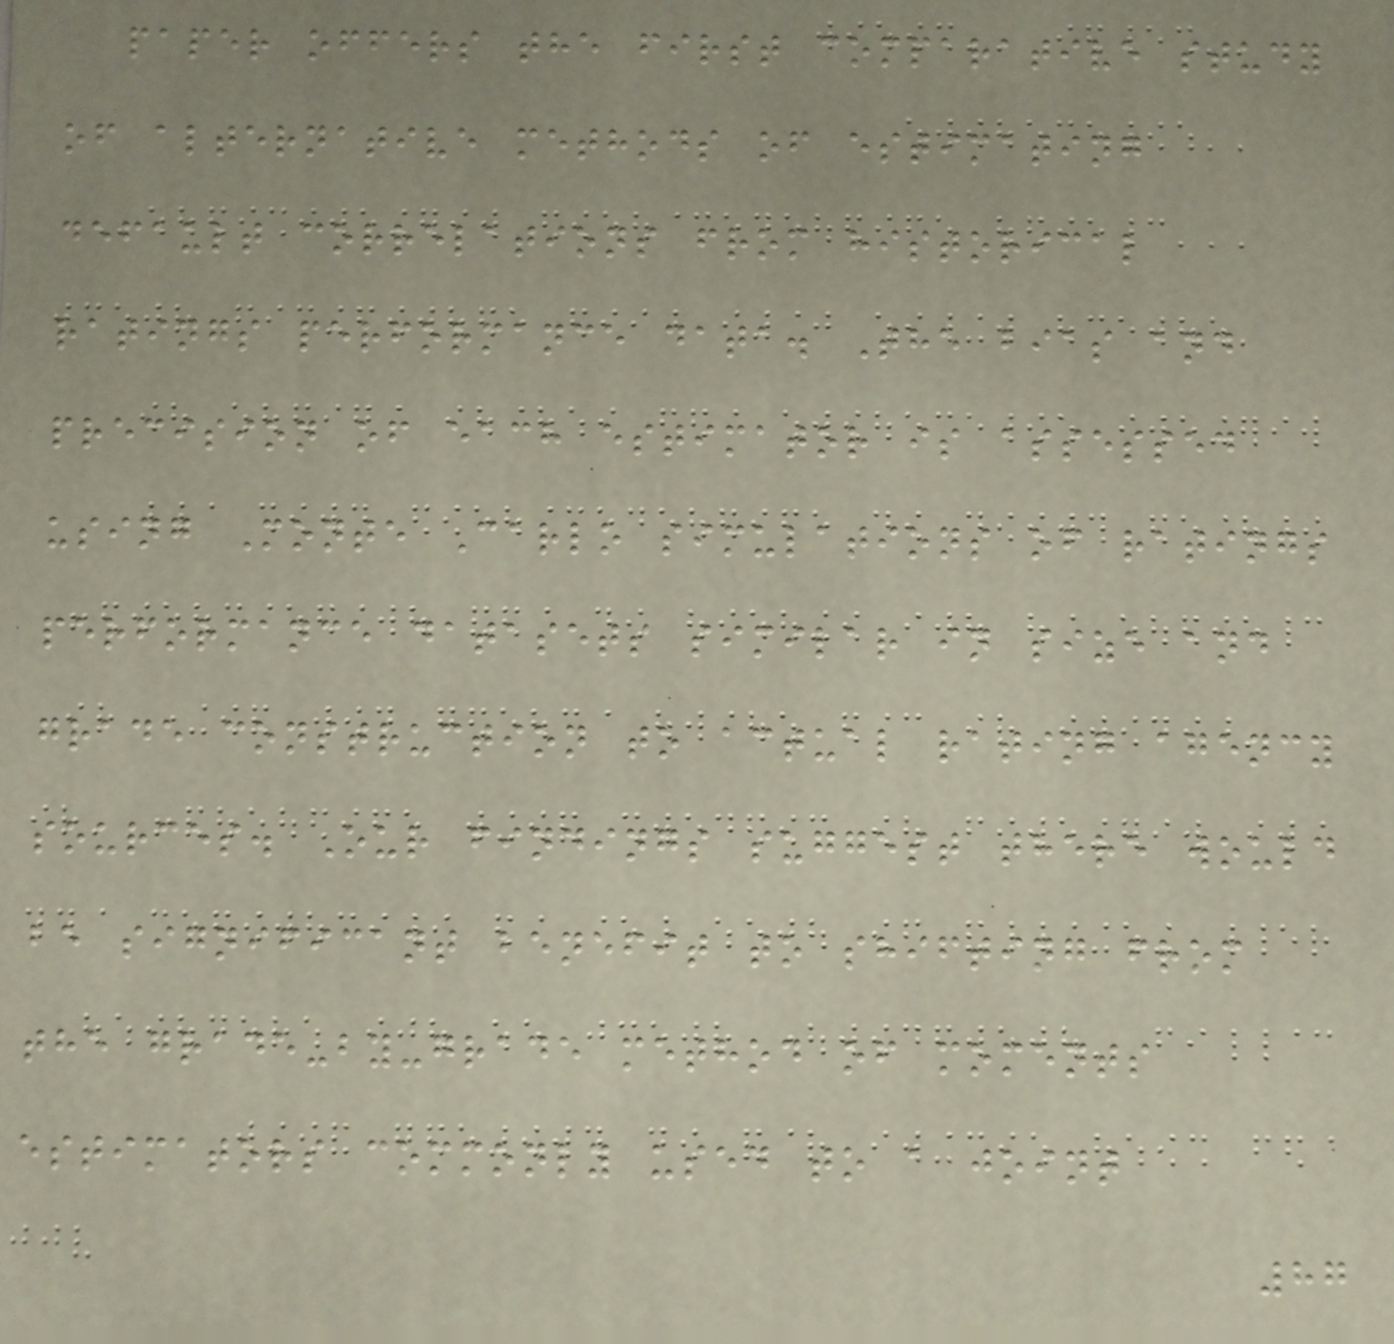paper offers the first comparative study
of alternative methods of estimating
default correlations from historical
ratings performance data. The bias and
precision of each estimator is assessed
using Monte Carlo simulations of ratings
performance datasets similar in size and
grade construction to actual rating agency
sources. Our findings suggest there would
be significant benefit to shifting from
the grade-by-grade method of moments
estimators commonly used to a joint
87
